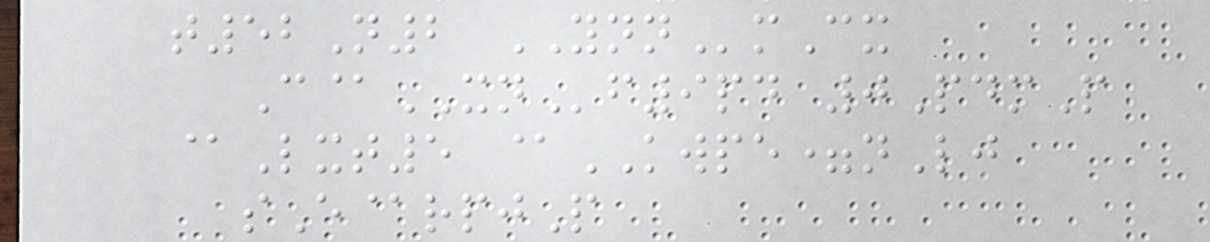t52N2 YNNmCx
C@XNf9pd 0PdmP
@Lxt5 @KWPE=nLj
sE@rpjP
